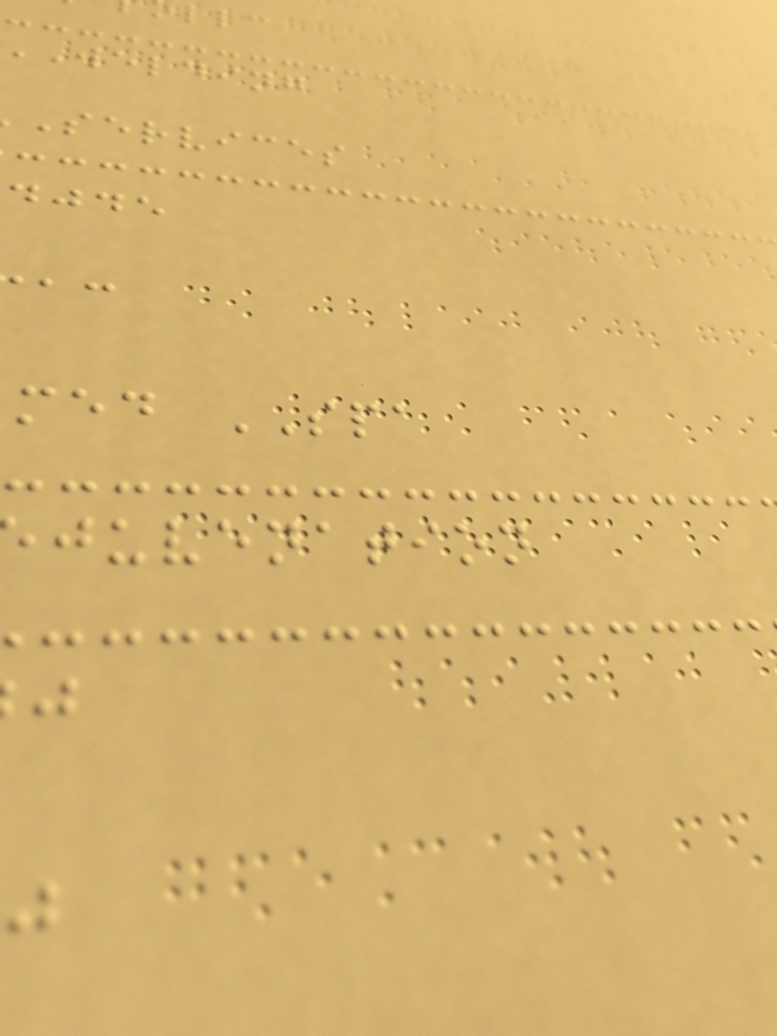welding
services
djde
med SPA
juvenation
